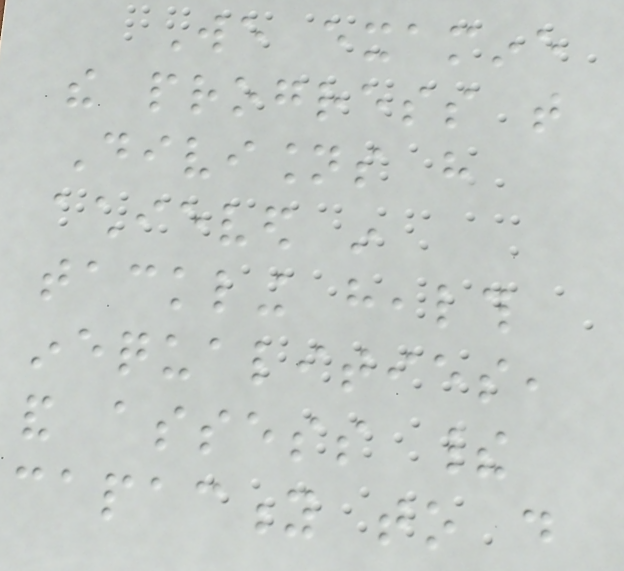We examine
the progress that
Divisions have
achieved in
tackling health
inequalities,
and assess their
capacity to do
